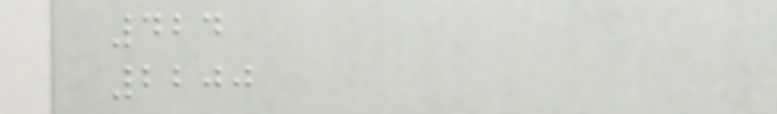424
2200
